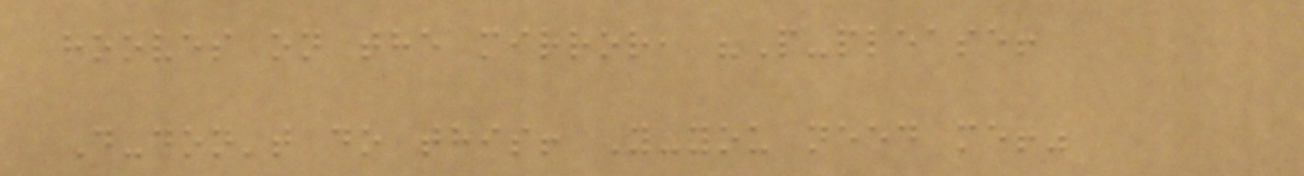hooves on the mirror, "P-please!
D-don't do this! Y-you need me!"
